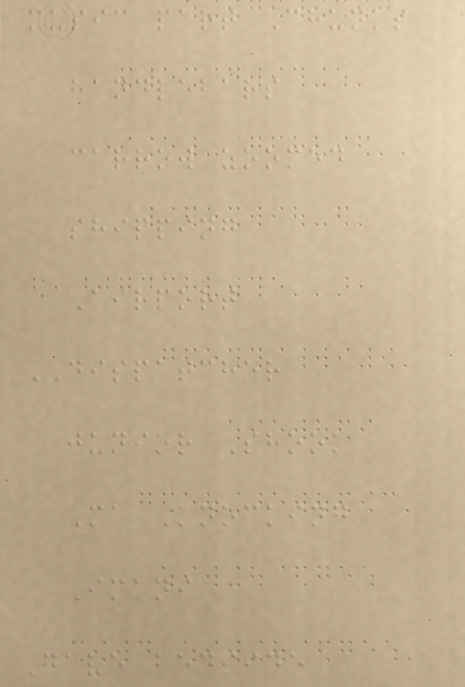music part Chunks
handlebars
carrow zoomed
shipping
Airport
DISPATCHER
junior Shook
Ma Knocking
Imani
Gave bedside
